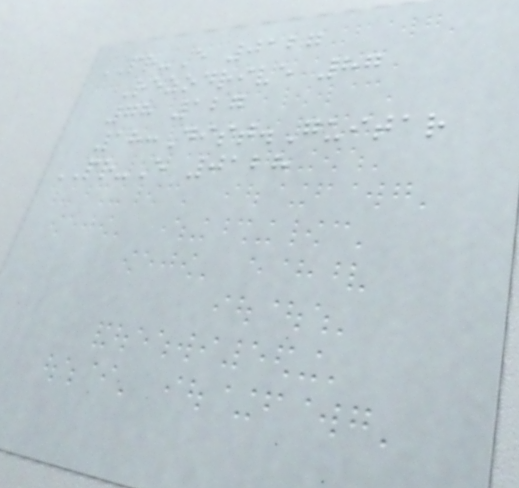PR-E 0127
Rezodrive 87
78 127
18:Dist.Guitar
PR-E 0128
